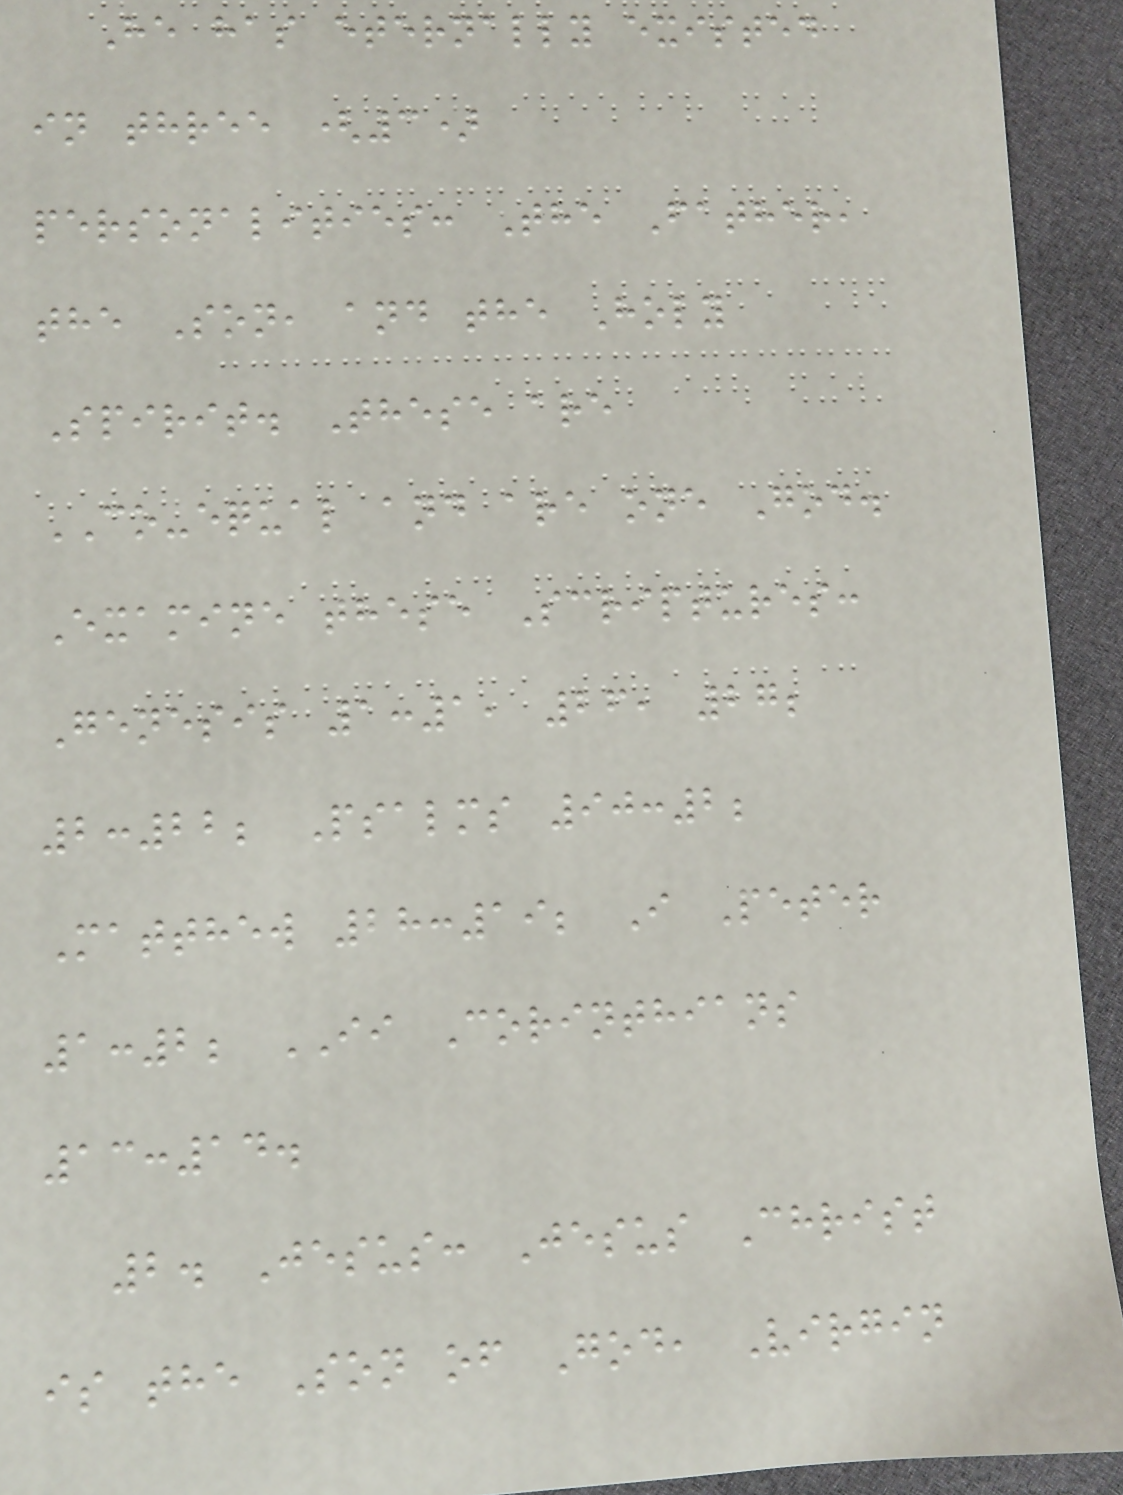He has eternally existed
in three (3)
personalities: The Father,
the Son, and the Holy
Spirit. These are
CO-equal and are one God.
Examine these Scriptures:
Genesis 1:1, 26, 27;
2:22; Psalms 90:2;
Matthew 28:19; I Peter
1:2; II Corinthians
13:14.
2. Jesus: Jesus Christ
is the Son of God, Virgin
